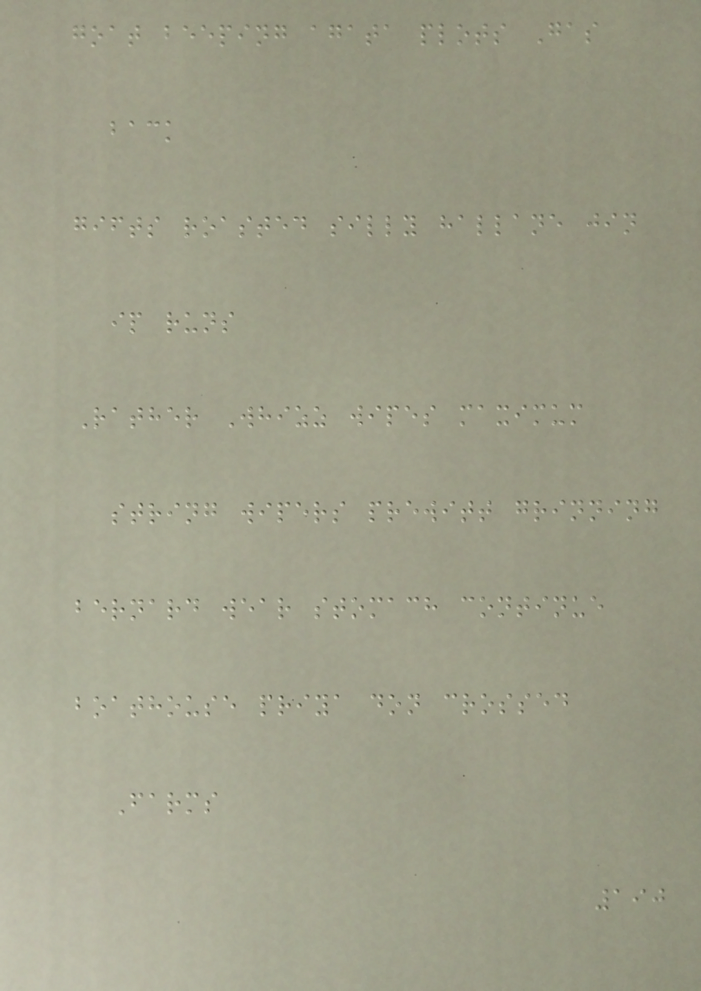goat beeping agata plots Gas
back
gifts roasted silly hallane jin
ip runs
Rather Whizz wipes maximum
string wipers prewitt grinning
bernard wear stomach continue
boathouse priya don crossed
Farms
190
